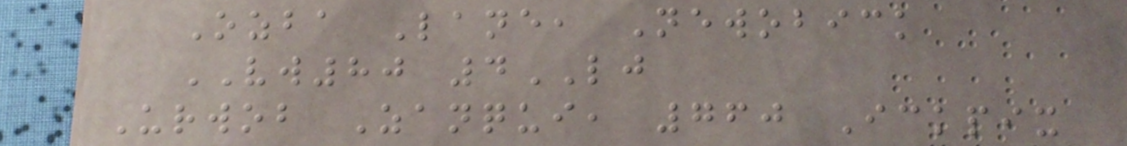Ozba Lane, Newobick
VW80 4LJ
Urwob Zanqui, 760 Ickpix
